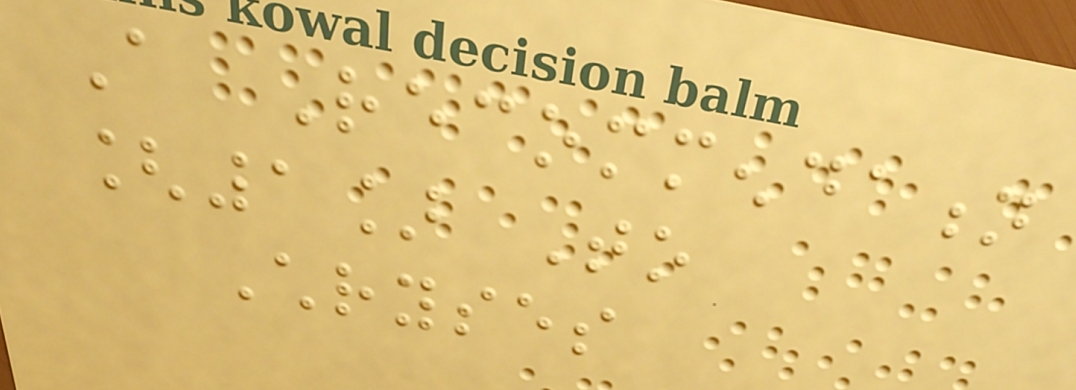A Recommendation
[1] To
Chryses
